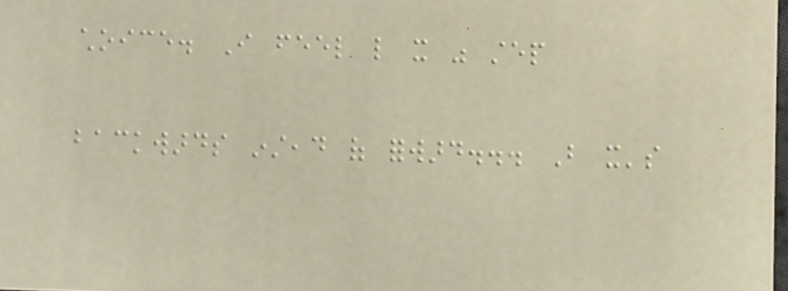choice. I feel like it was step
backwards instead of forward... But it's
